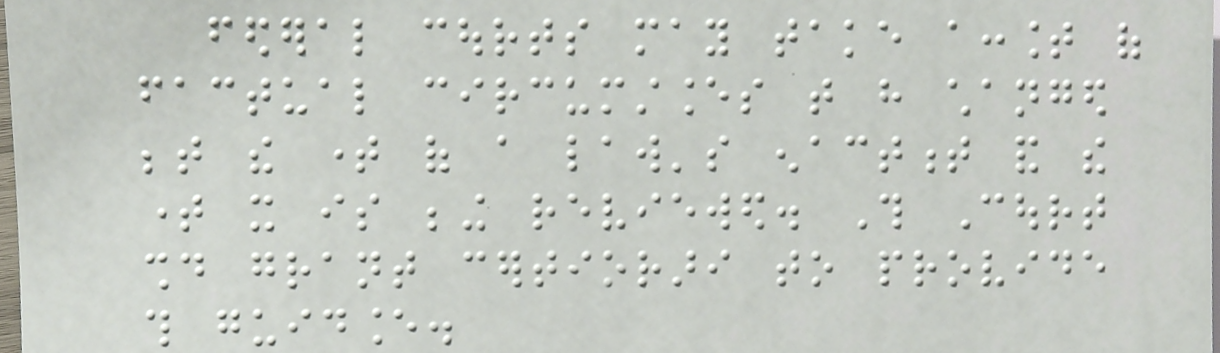federal courts may take account of
factual circumstances that have changed
between the time of a law's enactment and the
time it is being reviewed. This Court
should grant certiorari to provide
this guidance.
